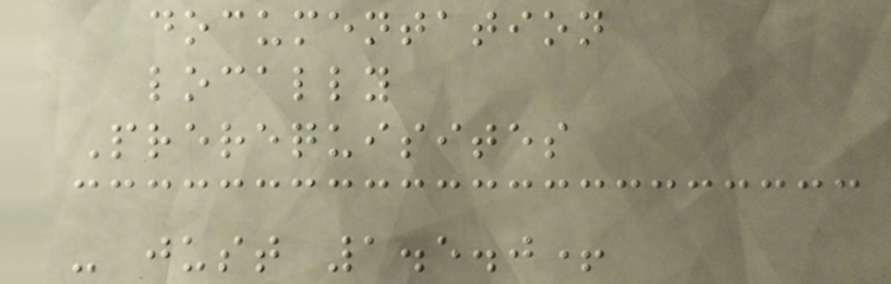documentation
locally
Prerequisites
- just 1.5.0+
